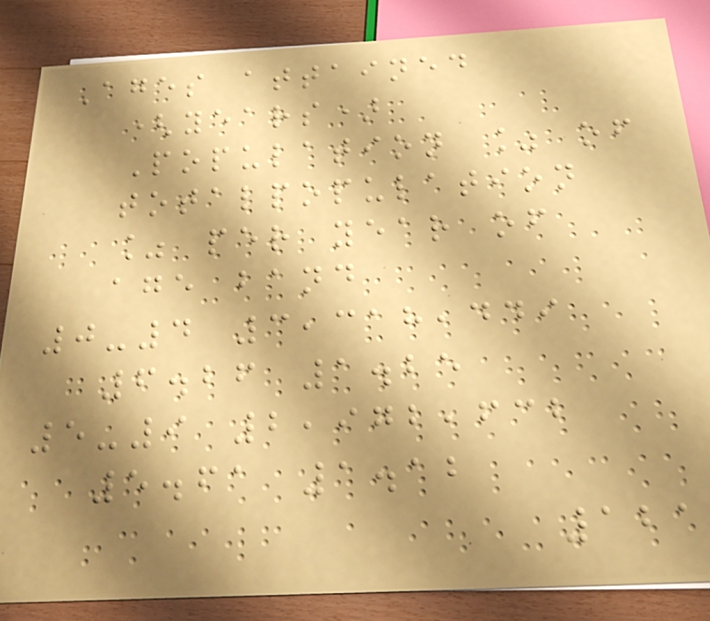Ages attained
(years)
Population % of
totalpopulation
% per year of
age band
0-4 3,318,449
6.26 1.25
5-9 2,972,632
5.61 1.12
121
